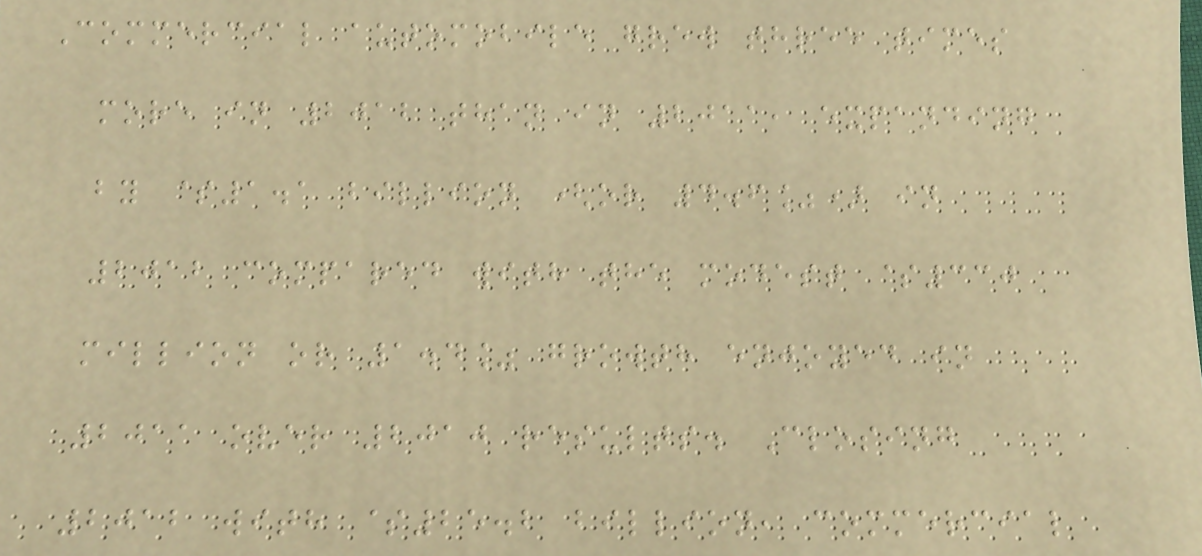Commercial automobile grew three times
more in 2012 than in 2011, expanding
by $1.1 billion (or 4.6%) in
2012 compared with the modest $330
million or 1.4% growth enjoyed in
2011 over 2010 results. Closing
2012 with $25.2 billion, commercial
